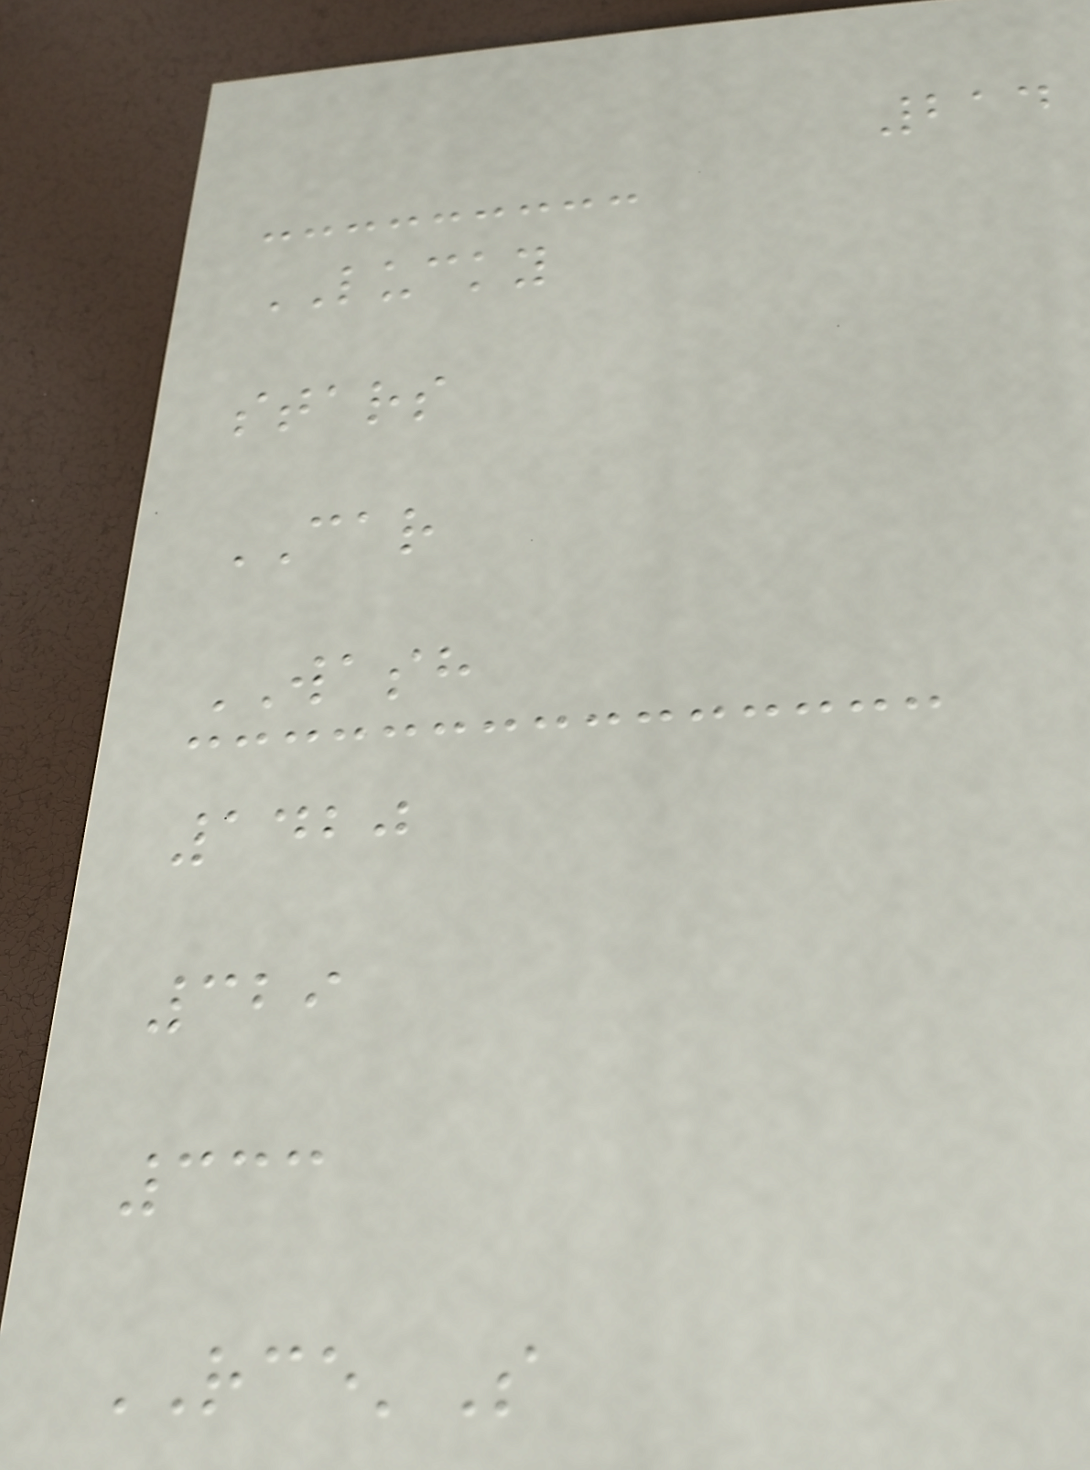214
LUCKY
stars
CAR
WASH
1420
329
333
RCE'S
